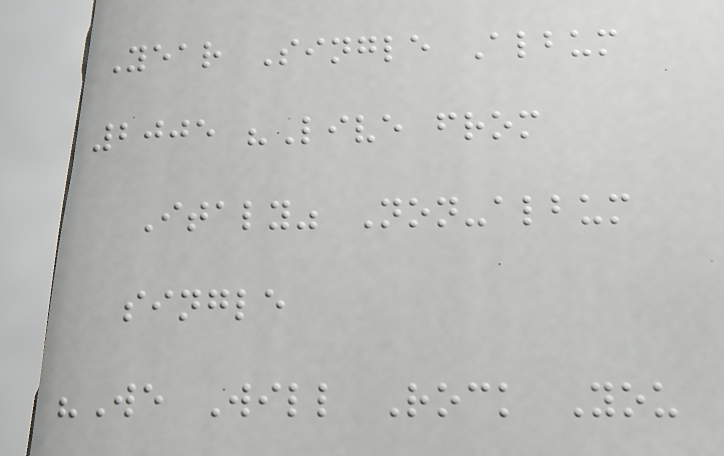Year Single Album
2005 "Live from
Italy" Non-album
single
"We Will Rock You
